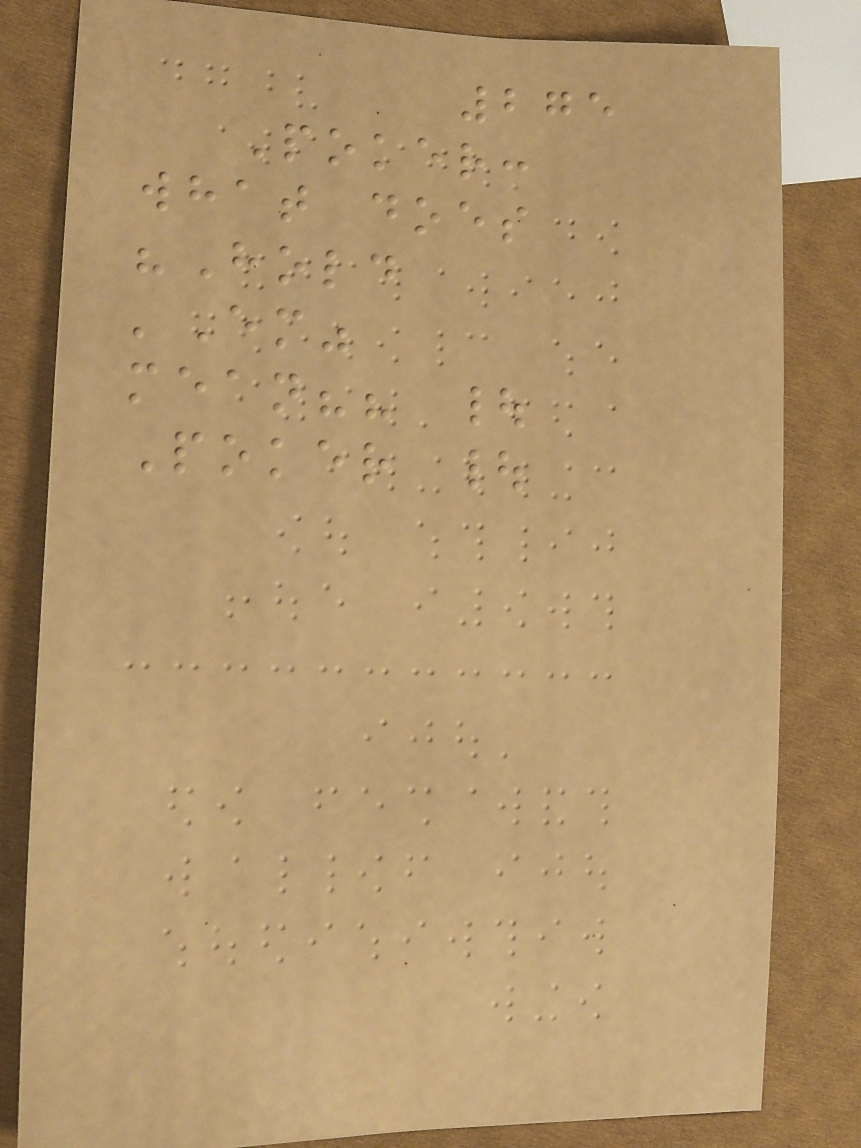275
Poker:
what does
"Hold
'Em"
mean?? |
Poker |
